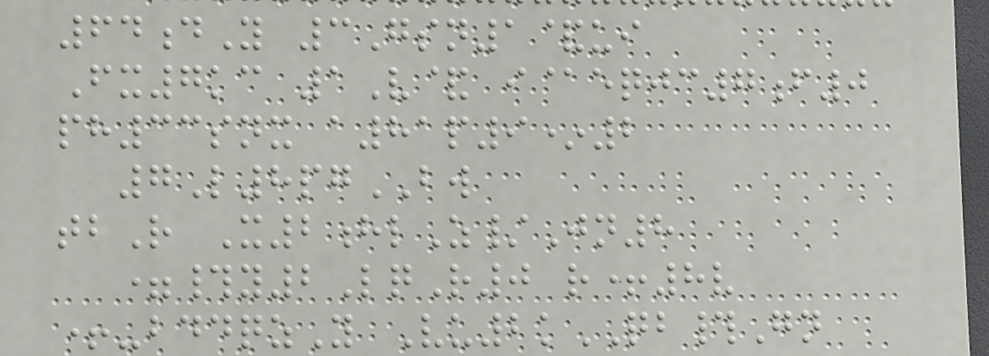64dY 3Gsn1&ui
Fx7kc 1V& i@eqjc7f0
ph33snx a81p9*2
7L8pgBW
tbR X2hlZ/Jn8
=#y2LqR0 r+8v
+-bddqzY Vu2kQB#Gn
